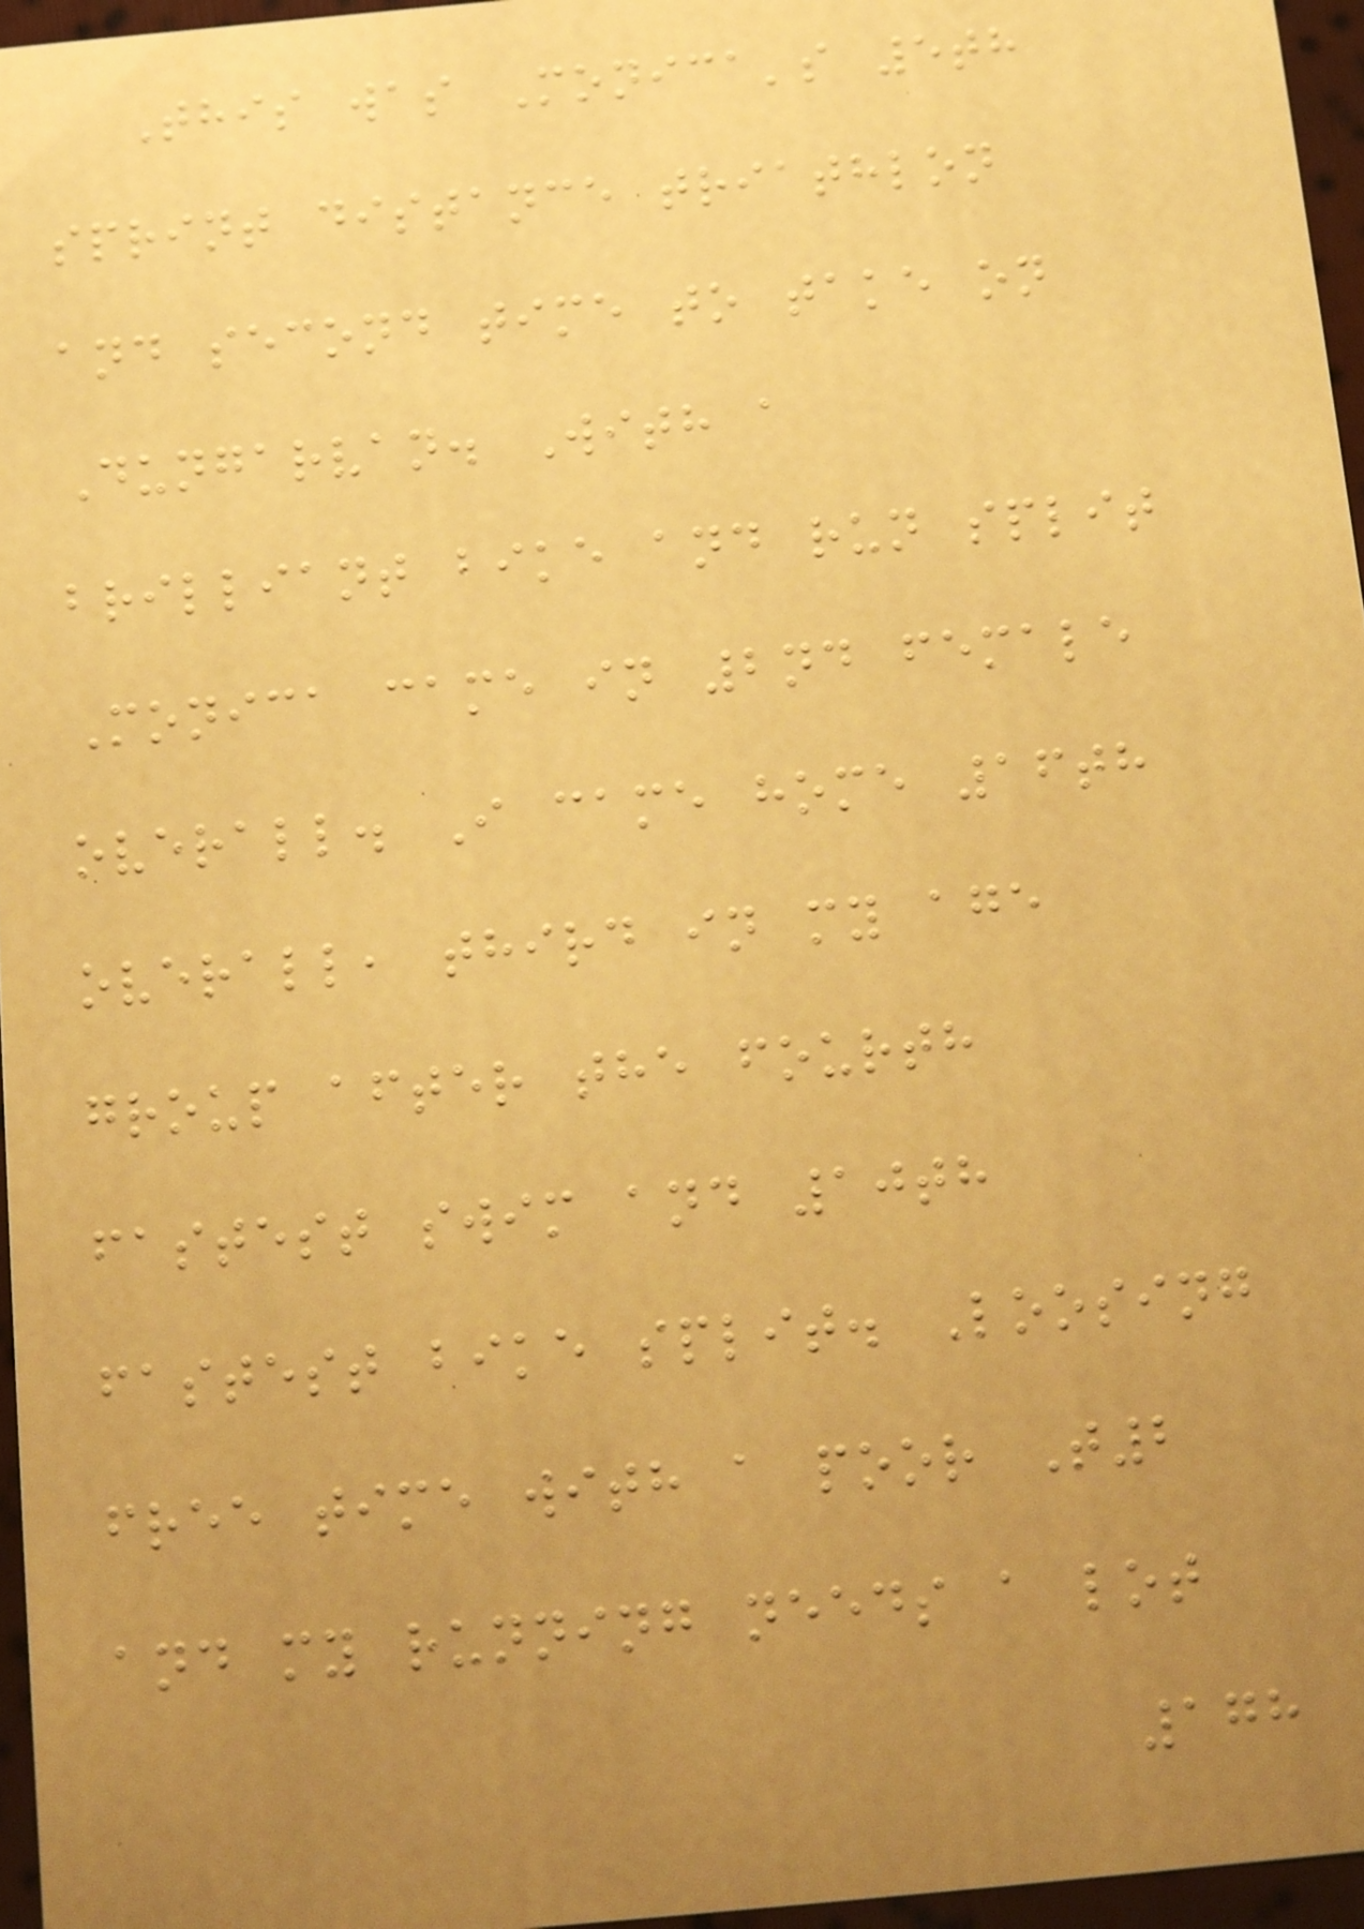This was Monica's 5th
sprint distance triathlon
and second time to take on
Dungarvan. With a
brilliant bike and run split
Monica came in 2nd female
overall. I came home 16th
overall, third in my age
group after the fourth
fastest swim and 10th
fastest bike split. Loosing
free time with a poor T2
and my running needs a lot
178
